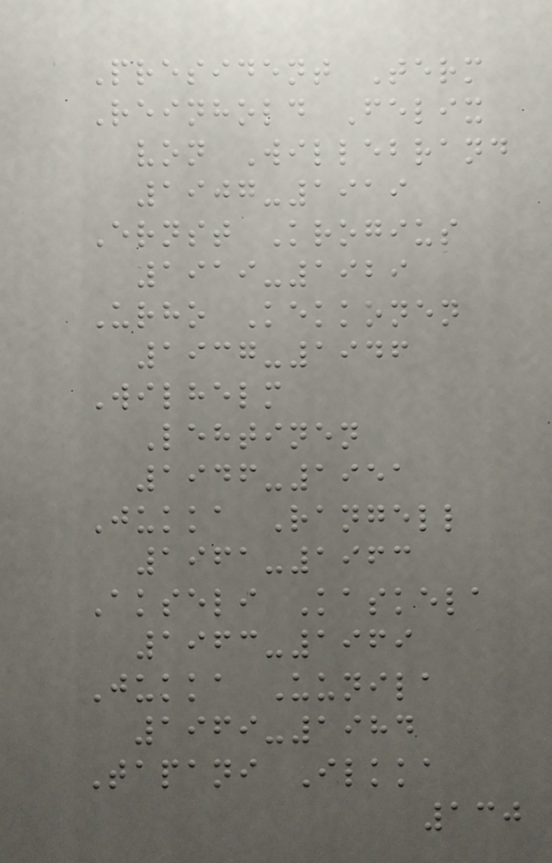President Term
Reinhold Felix
von Willebrand
1907-1919
Ernst Krogius
1919-1929
Urho Kekkonen
1937-1946
Wilhelm
Lehtinen
1946-1951
Jukka Rangell
1961-1963
Akseli Kaskela
1963-1969
Jukka Uunila
1969-1984
Tapani Ilkka
130
